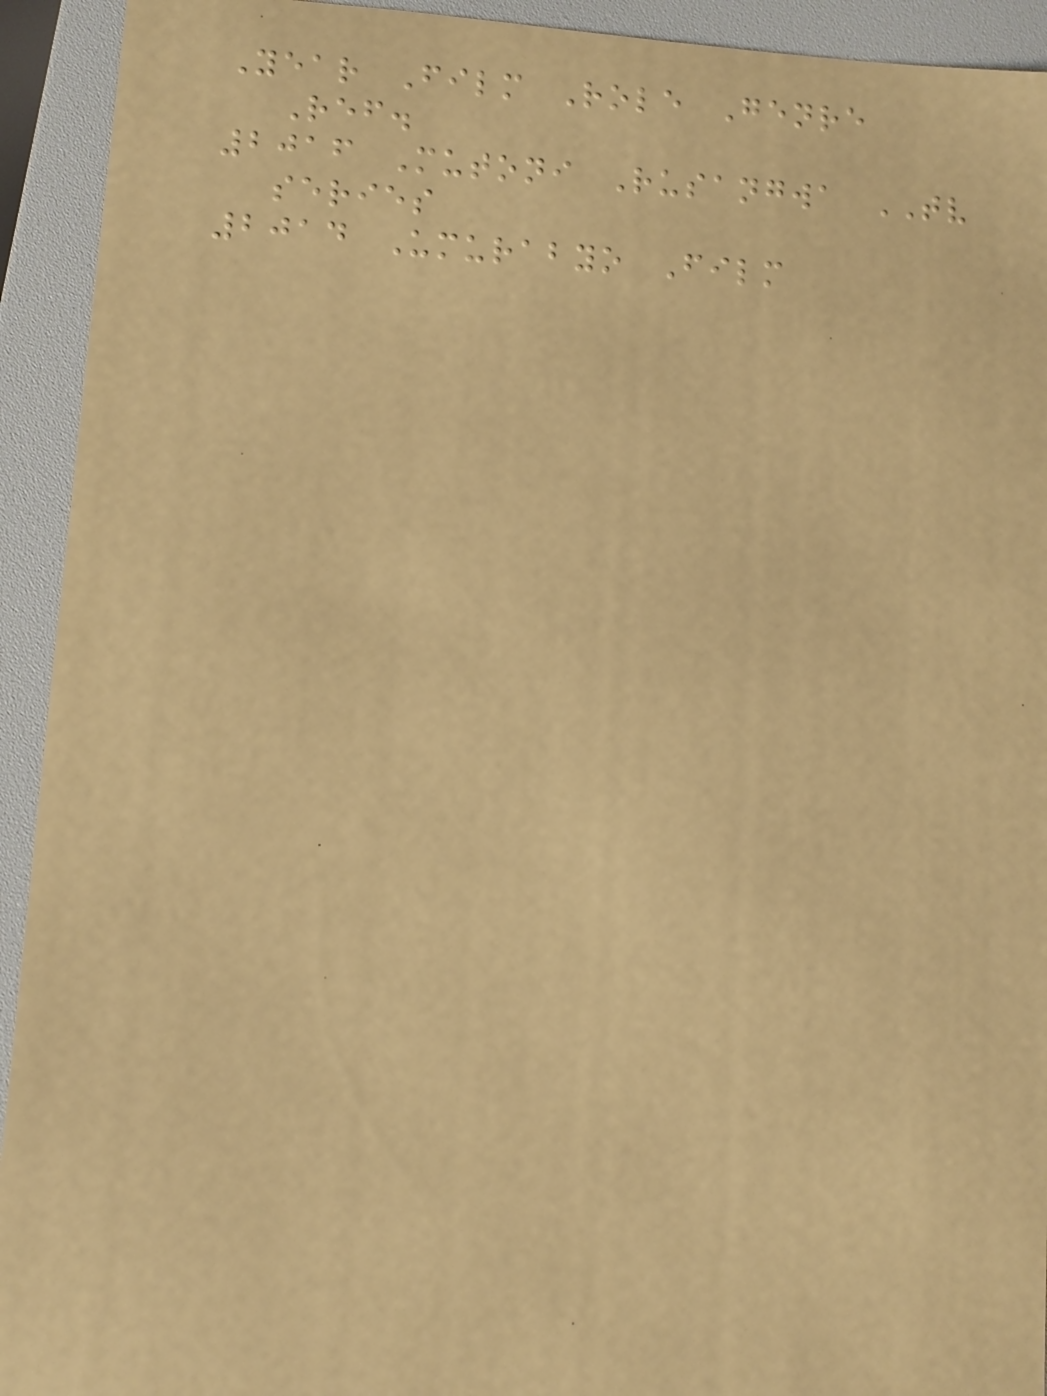Year Film Role Genre
Ref.
2016 Mutoni Rusangwa TV
series
2014 Umurabyo Film
